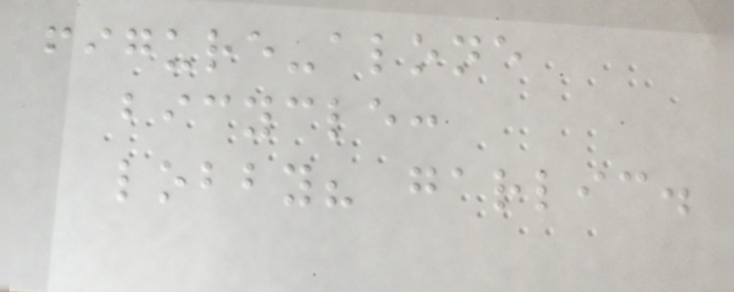figure-alone
bicycle:
lobby? garlic.
